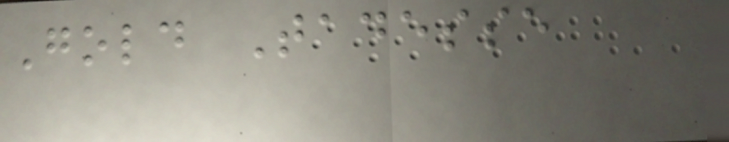Gold Tadesse
